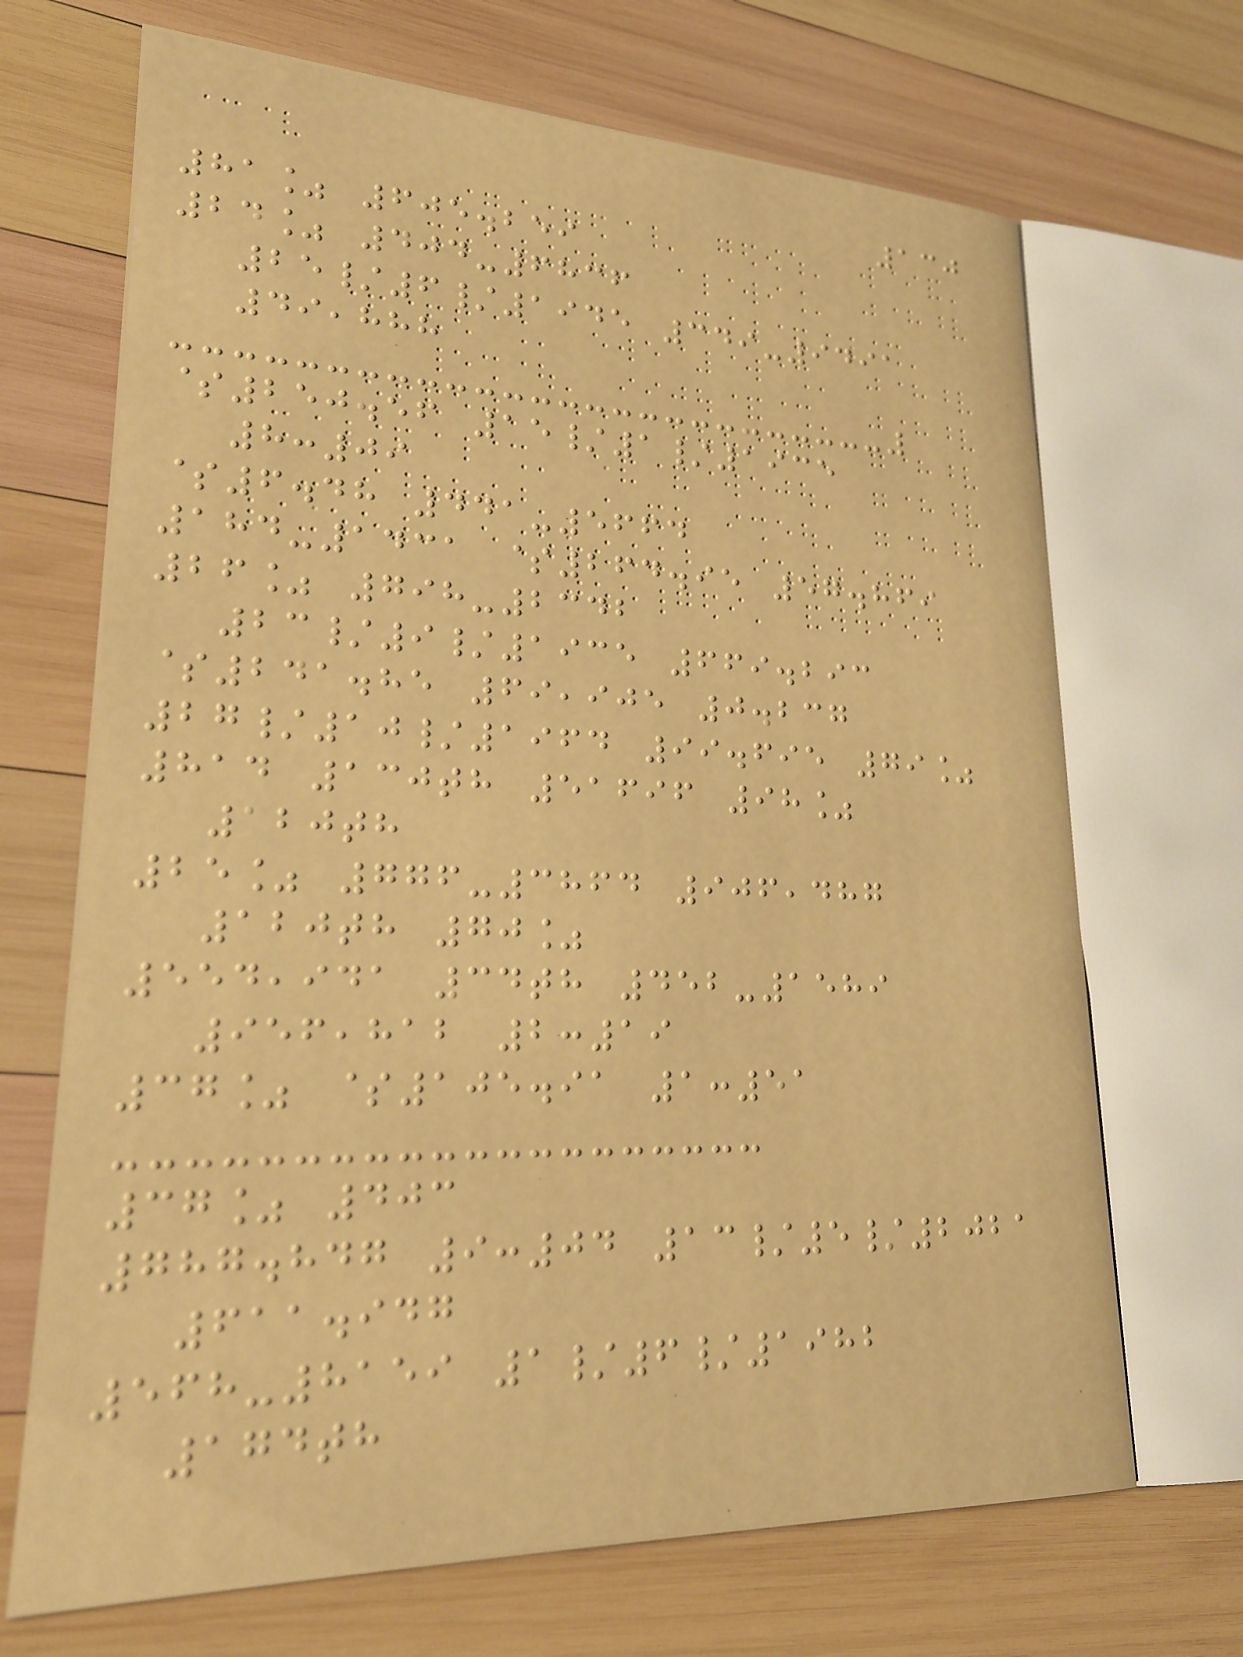130
81% 605.259
24% 404-6836
25/6/1945 349-9491
49,888
$250.56 15/1/1935
8:09
$6.48 441-5664
184-1431 $264.95 57.869
26% 798-2342
23/9/1935 669.293
$241.85 69,905 0.237
27/10/1964 99.695 79%
814 130th 51696 98%
120th
25% 776-3864 906,487
120th 70%
554,941 34th 452-1589
956,812 2:19
37% $105.91 1:51
37% 403
787.847 9:04 13/5/2021
611.947
568-8159 1/6/1982
174th
